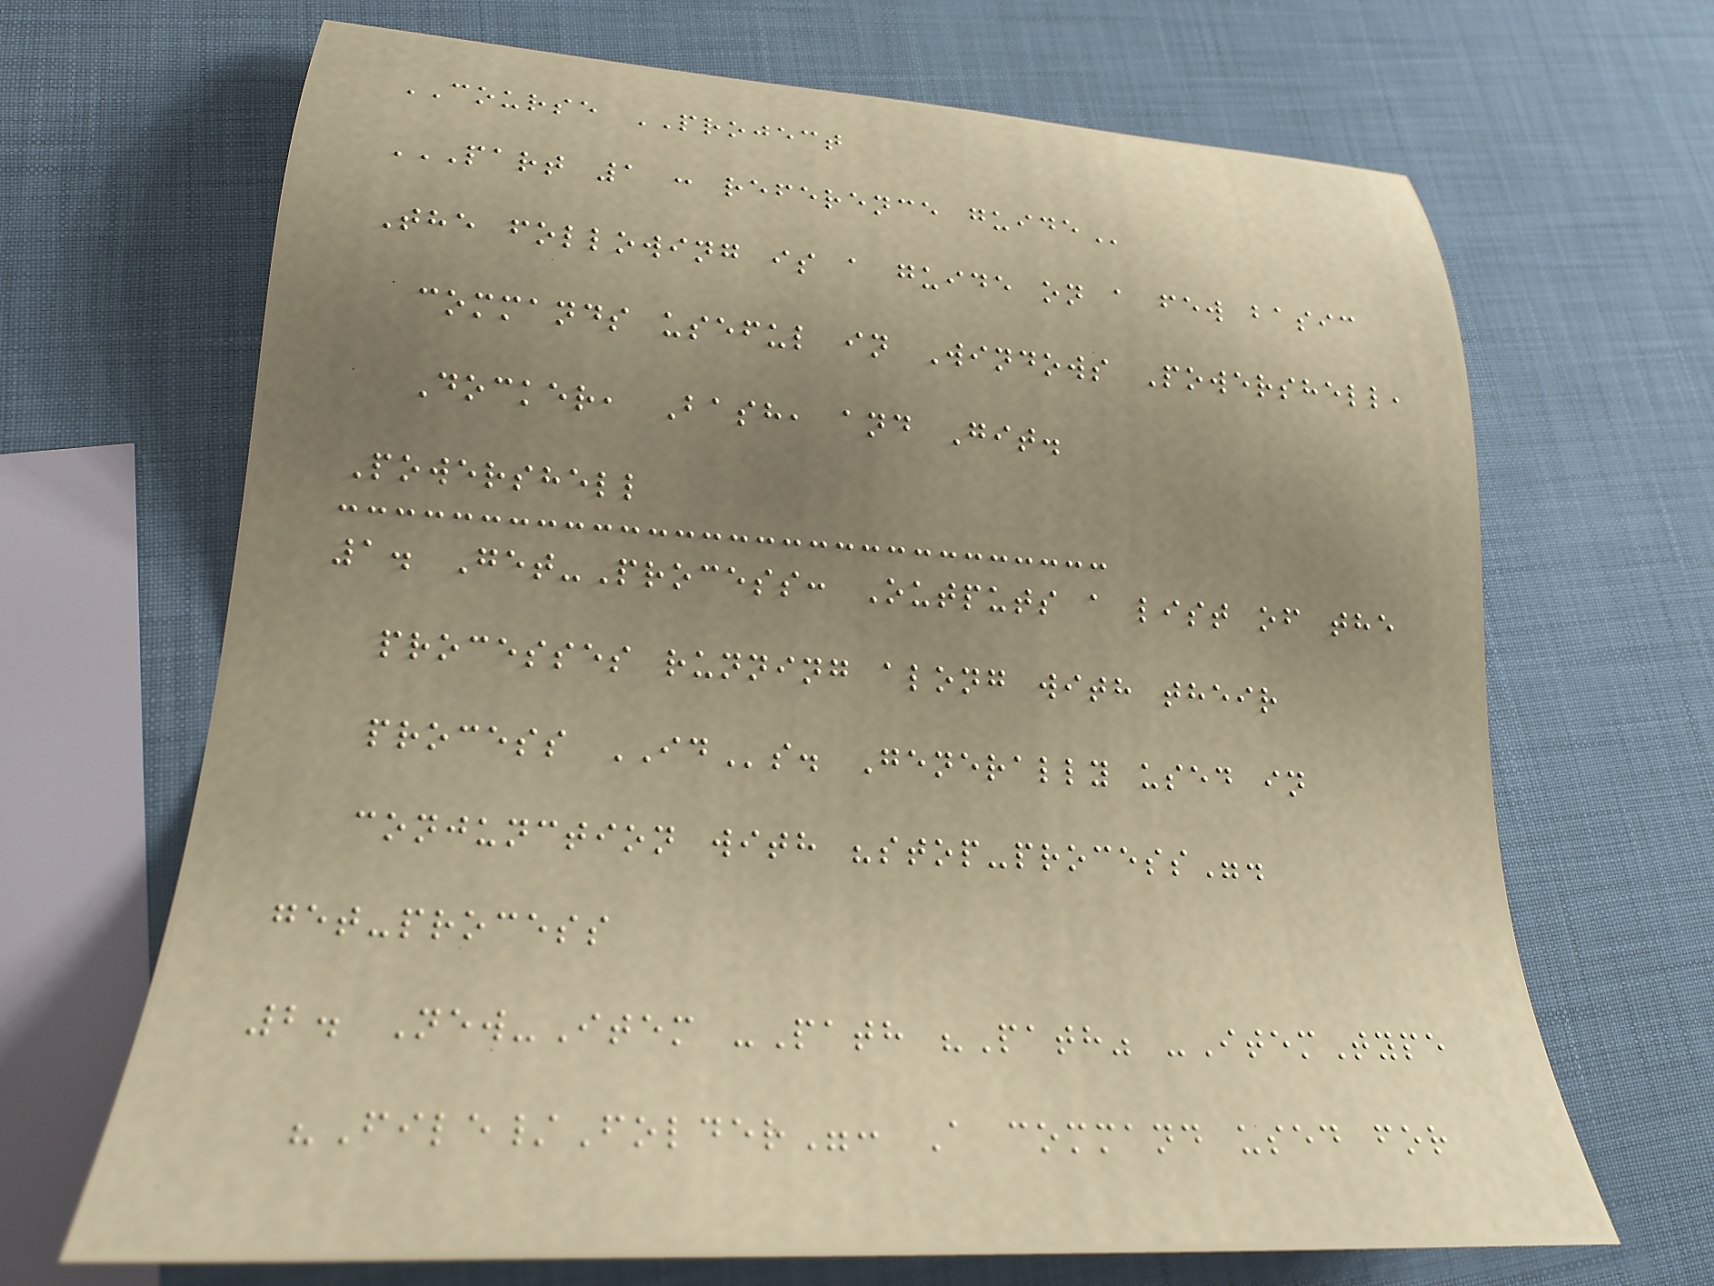COURSE PROJECT
PART 1 : REFERENCE GUIDE
The following is a guide on a few basic
commands useful in Windows Powershell,
Docker, Bash, and Git.
Powershell
1. Get-Process: Outputs a list of the
processes running along with their
process IDs. Generally used in
conjunction with "stop-process".
get-process
2. New-Item -Path "Path" -ItemType
"File/Folder": A command used for
